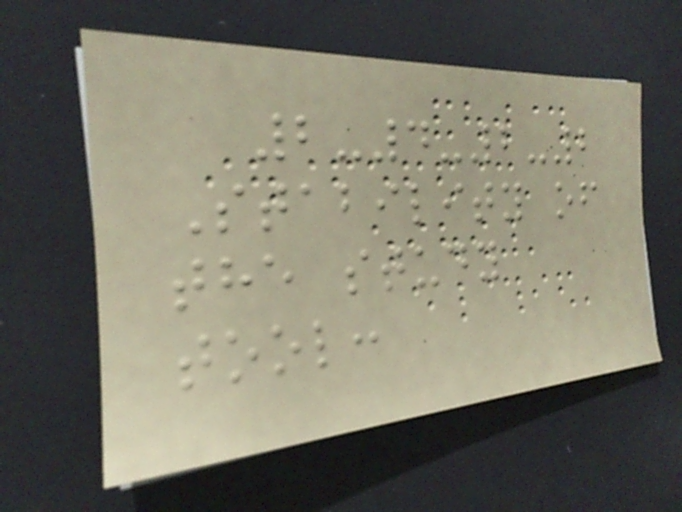2-4-2-2
Stability of
the study
tool:
